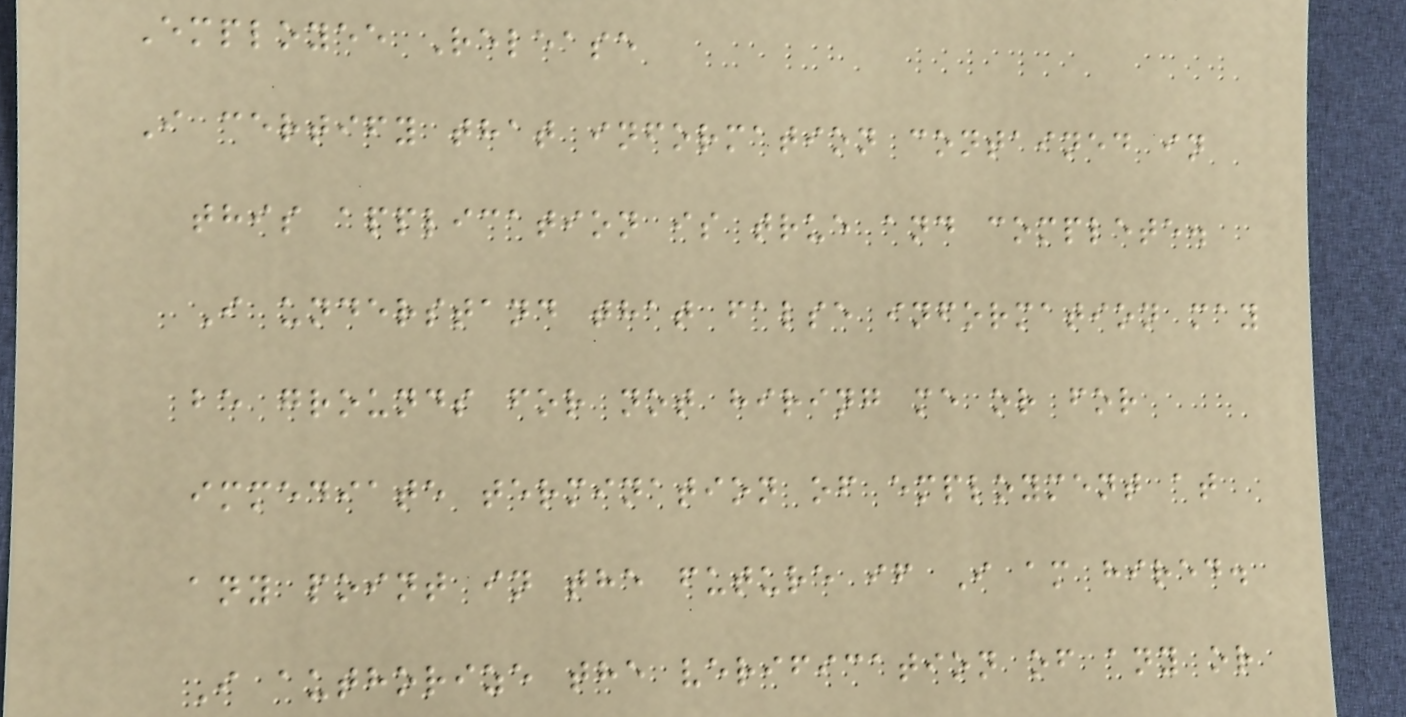Employee Release
I certify that information contained in
this application is true and complete.
I understand that false information may
be grounds for not hiring me or for
immediate termination of employment at
any point in the future if I am hired.
I authorize the verification of any or
